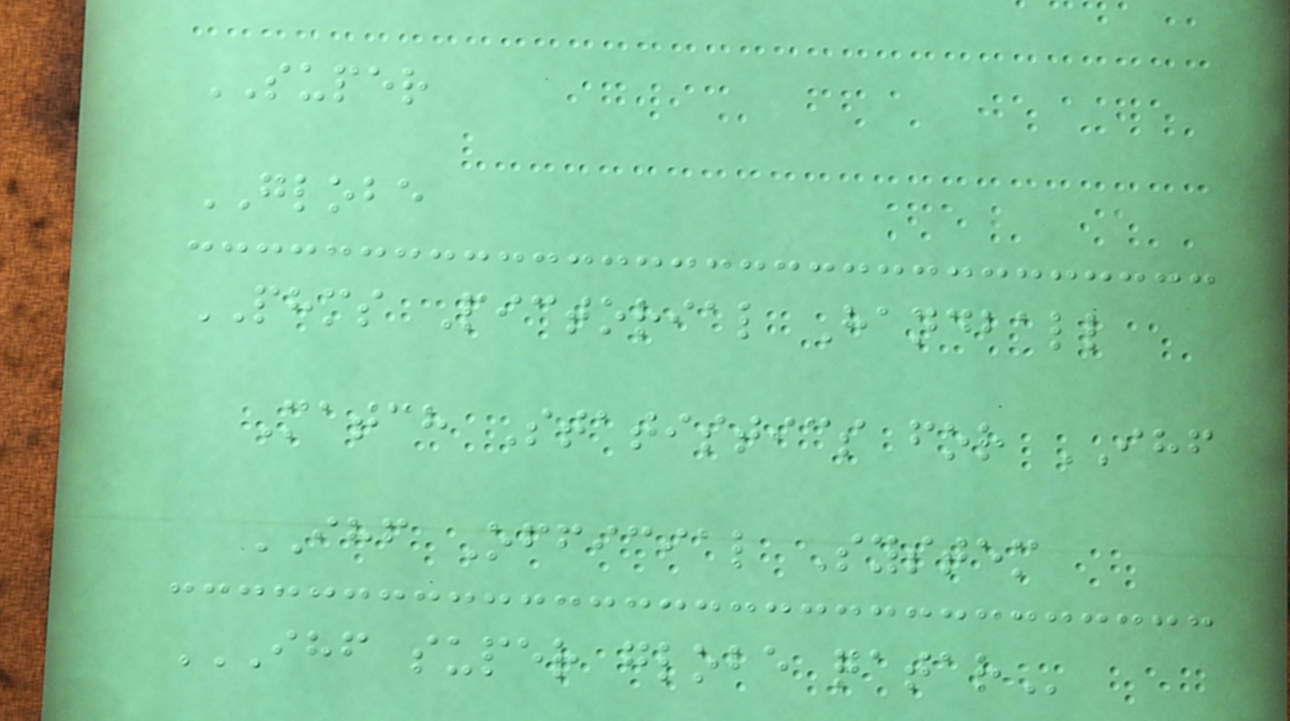SUPER
GLOBE
PHMS Pictorial Handball
Match Statistics for IHF
IHF Official System
IHF SUPER GLOBE QATAR
